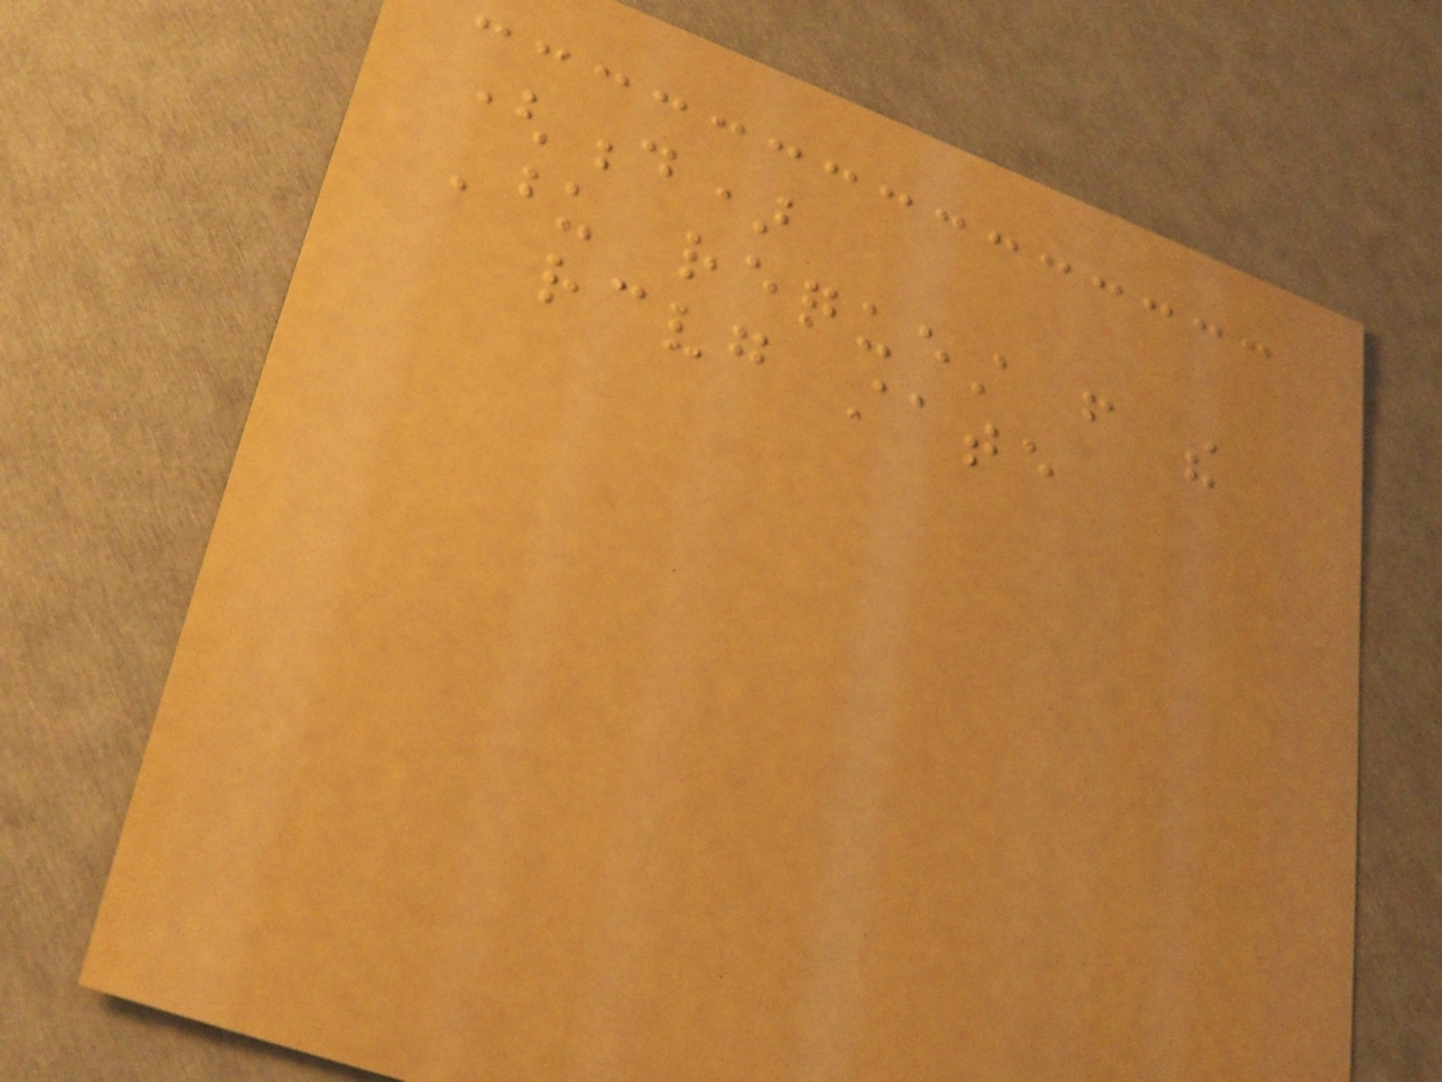(d)
Upon request from the
receiving state
